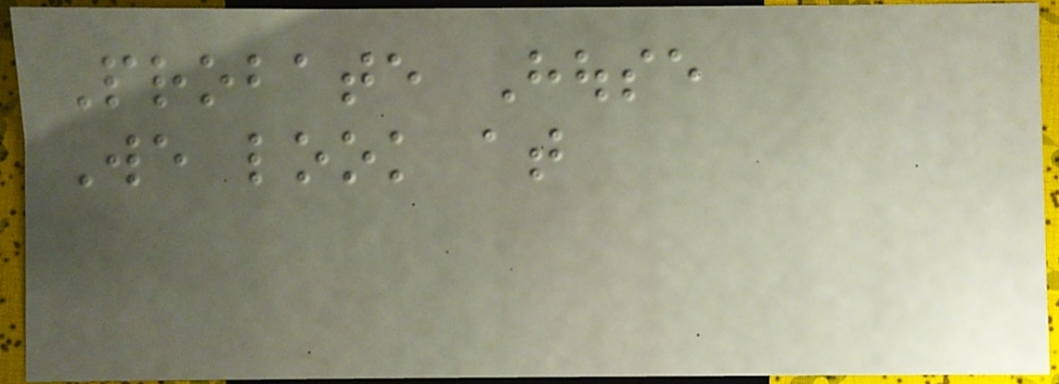Probate House
We look at
